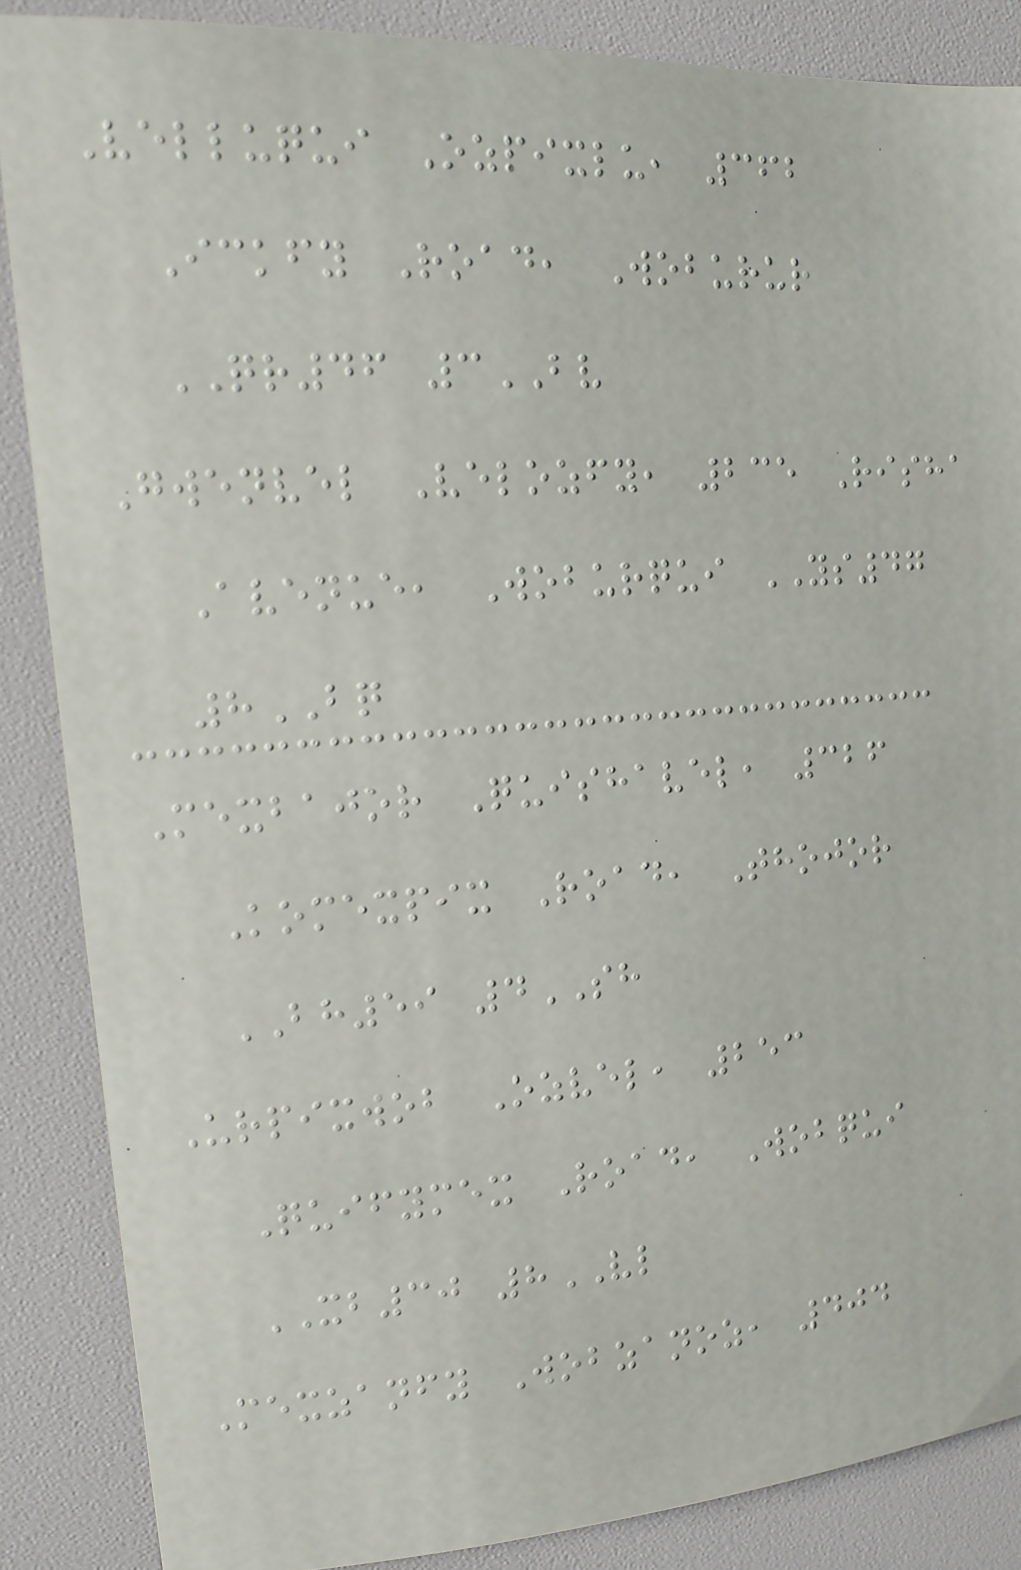Velluqui Ozpixlu, 362
Ickfy Road, Woburur
QR46 3BV
Gwenvel Velozfy, 235 Risha
Avenue, Woburqui YS47
8BQ
Mexbajor Quishavel, 326
Komexpix Road, Thojor
BH59 4SH
Urpixwob Ozvel, 253
Quifymex Road, Wobqui
XB30 8VL
Mexzanfy Wobzanoz, 404
